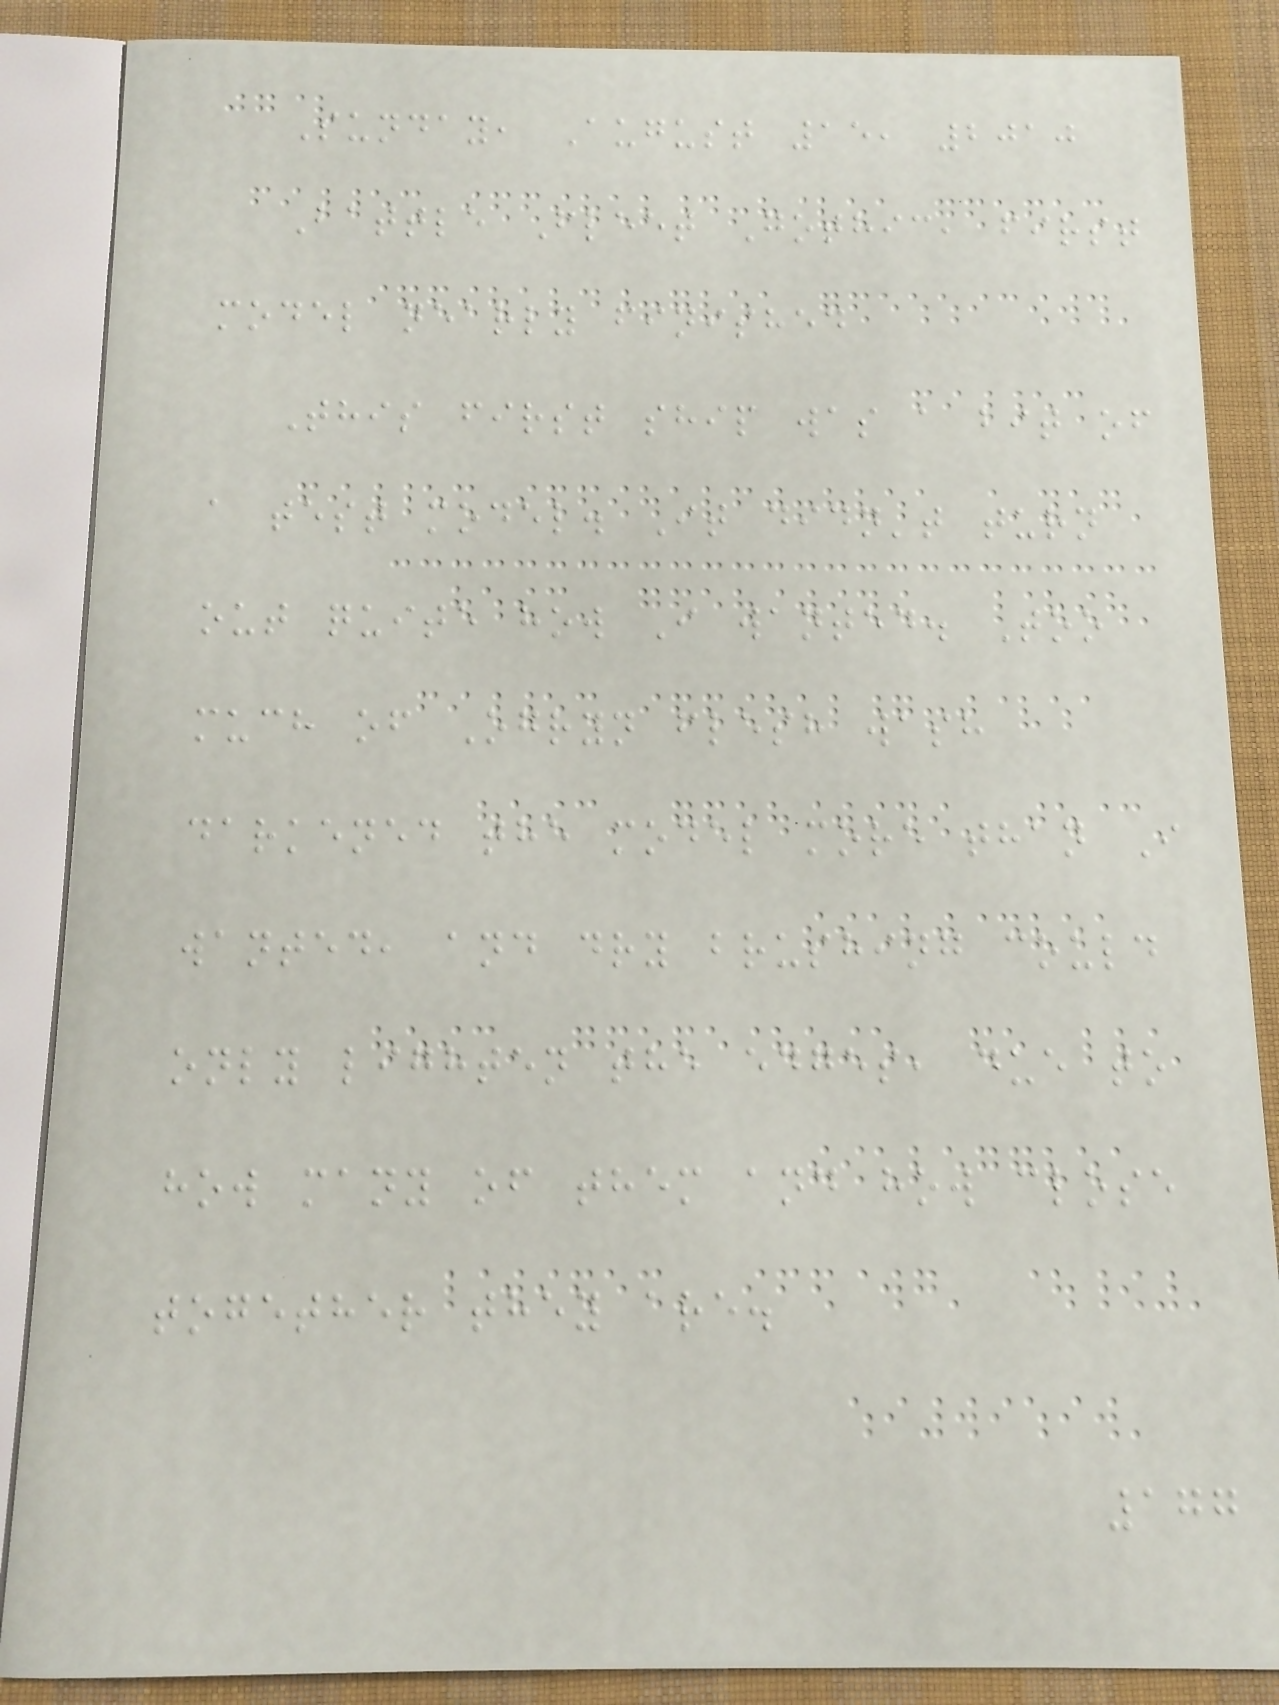Sunday, August 15, 2010
Battle Fleet Gothic, first
model nearly finished
This first ship was a bit of
a test model. It didn't turn
out quite how I wanted. Too
much of Ogryn flesh wash
darkened the model more than I
wanted, and dry brushing could
only lighten the edges, due to
how many of them and how close
together they are.
177
